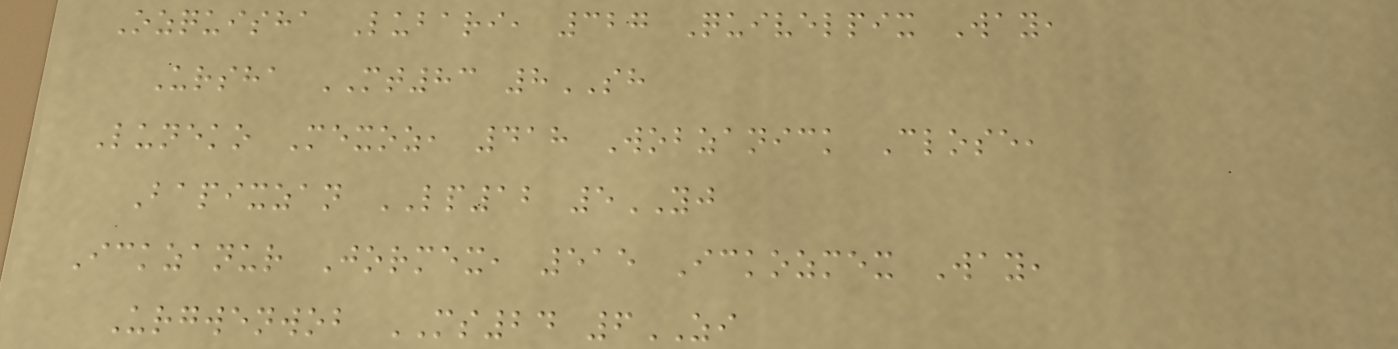Ozquisha Lubari, 327 Quivelpix Way,
Ursha MT83 8SH
Luneko Mexoz, 418 Wobzanick Close,
Bapixzan LP12 5YJ
Ickzanur Jormex, 515 Ickozmex Way,
Urgwenwob MS24 6ZI
